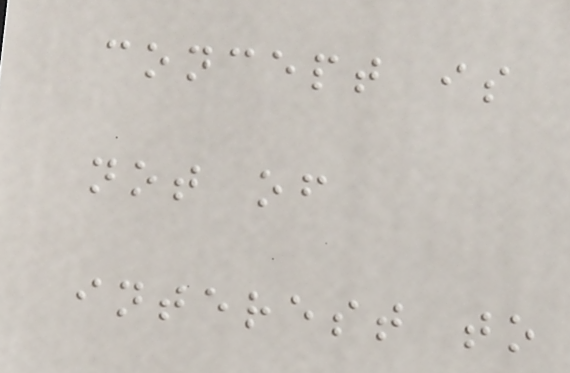concept is
not of
interest to
